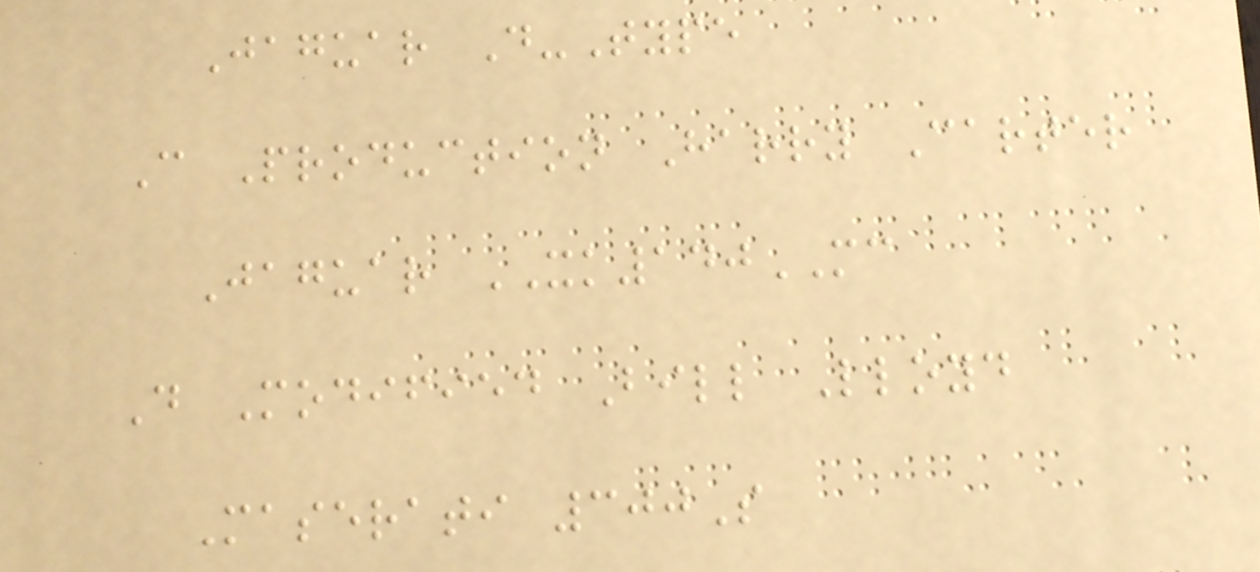Jaguar D-Type
C Production Harry Carter
Jaguar XK140MC
D Modified Bill Lloyd
Maserati 300S
